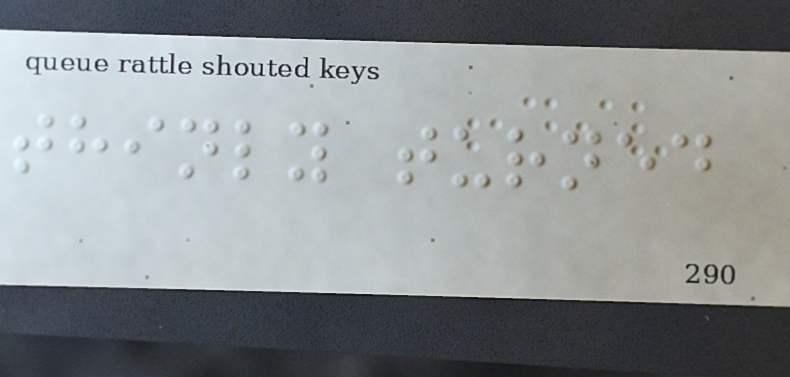thinly turned
